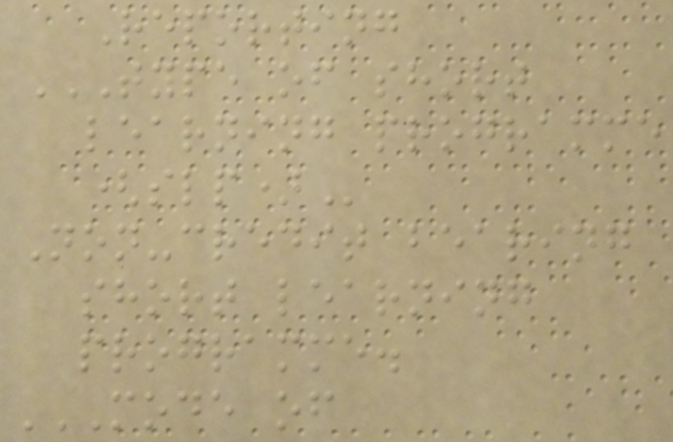Reporting
TYPE OF SHORT
LEARNING PROGRAMME
(SLP)
Non-credit bearing
short learning
programme.
MODE OF
